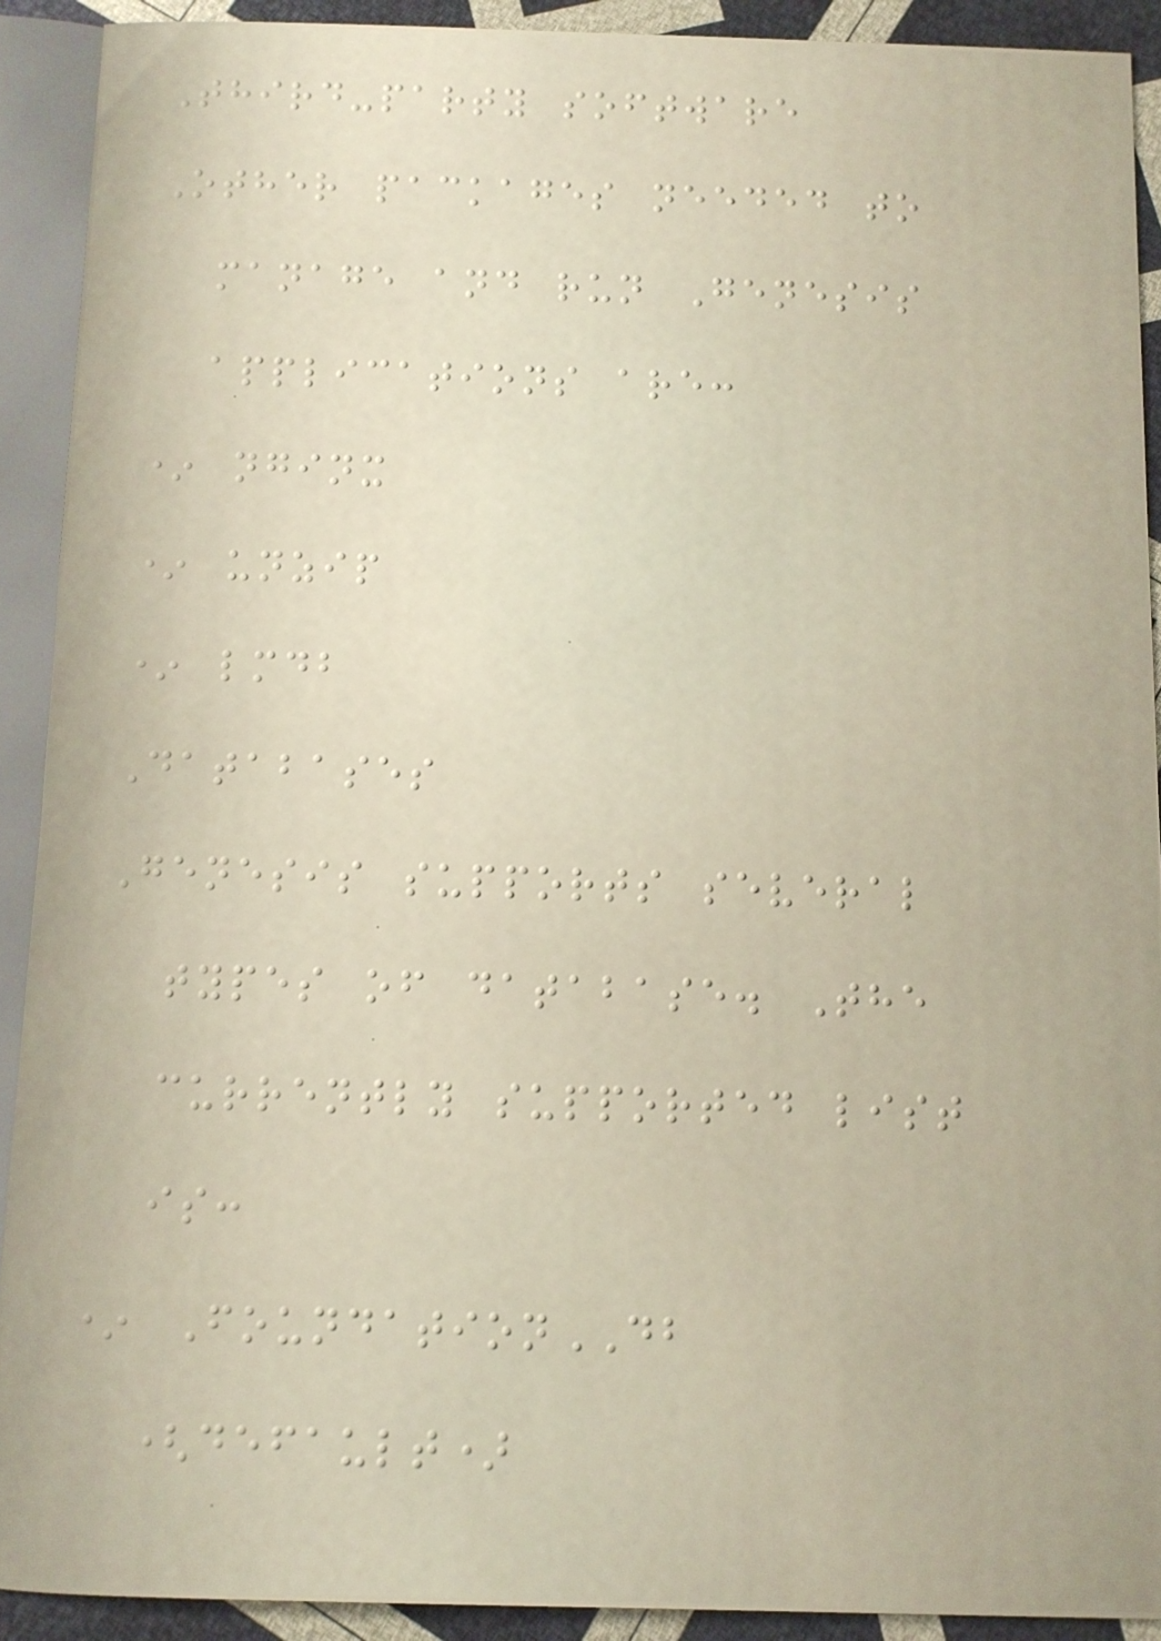Third-party software
Other packages needed to
manage and run Genesis
applications are:
* nginx
* unzip
* lmdb
Databases
Genesis supports several
types of database. The
currently supported list
is:
* FoundationDB
(default)
